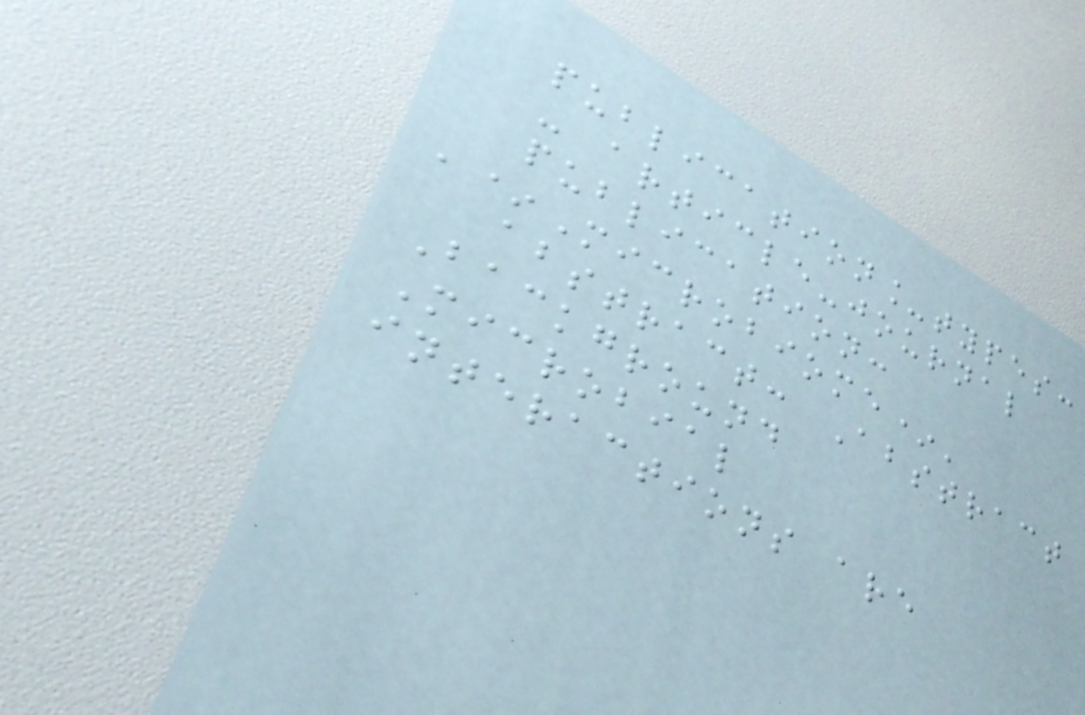publication_types:
- article-journal
publication:
'*Microbiome*'
abstract: Abstract
Background
Microbial
interactions are
